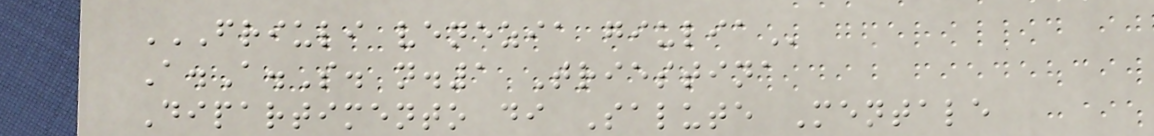FRIULI VENEZIA GIULIA
A.A.S. n.1 Triestina
Dipartimento di Salute Mentale
